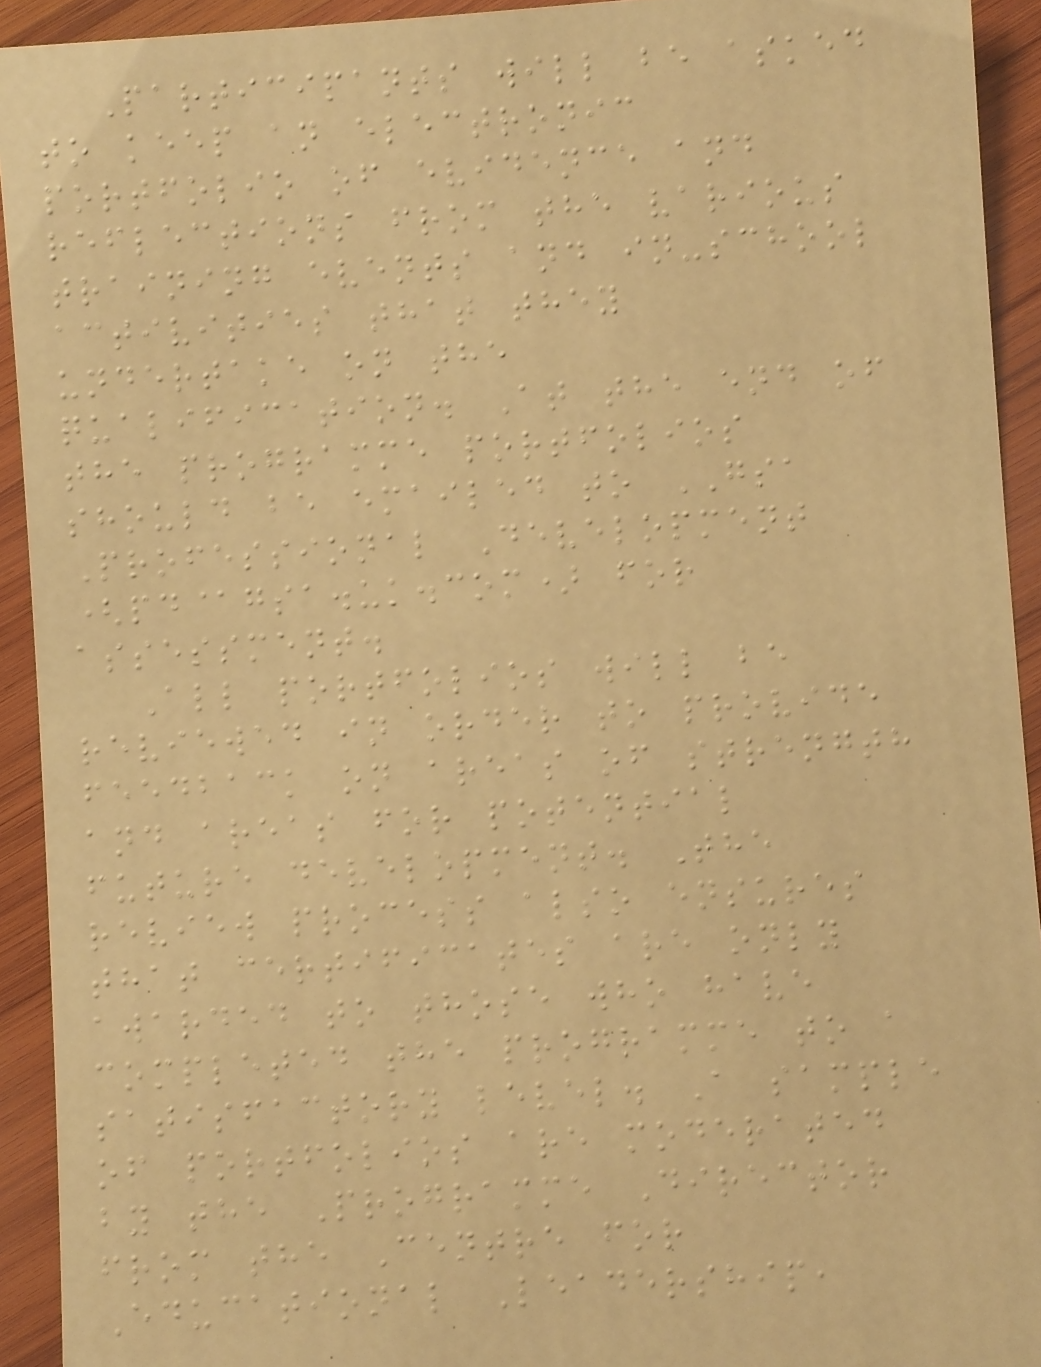Participants will be asked
to keep an electronic
portfolio of evidence and
reflections from the various
training events and in-school
activities that they
undertake on the
qualification. At the end of
the programme portfolios
should be emailed to GSA
Professional Development
(pd@gsa.uk.com) for
assessment.
All portfolios will be
reviewed in order to provide
feedback on areas of strength
and areas for potential
future development. The
review process also ensures
that certificates are only
awarded to those who have
completed the programme to a
satisfactory level. A sample
of portfolios are moderated
by the Programme Director
from the Centre for
Educational Leadership,
